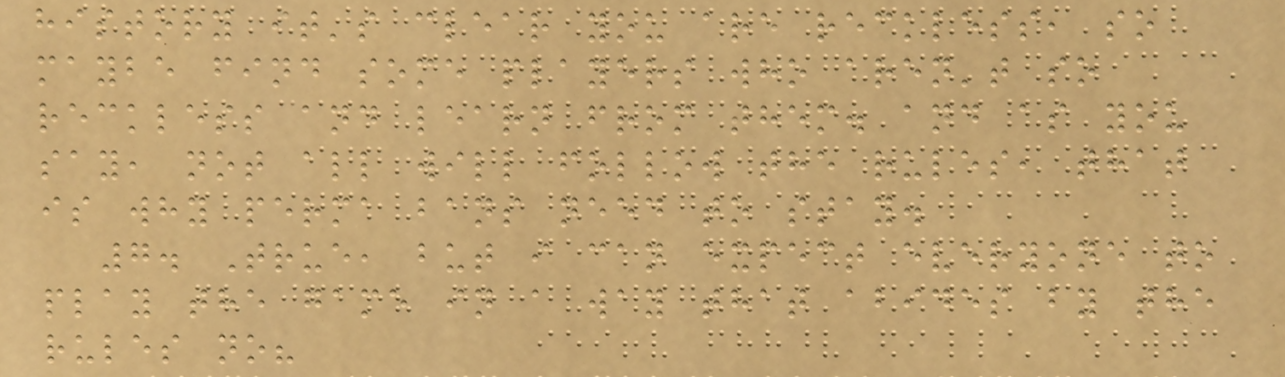history it's clear you are reckless, so
maybe find some players who aren't so
reckless and learn from them. and as you
say, not all will follow the rules, that
is why perma bans need to stay.
7. True, but i can expect everyone to
play the game in a way that abides by the
rules no?
